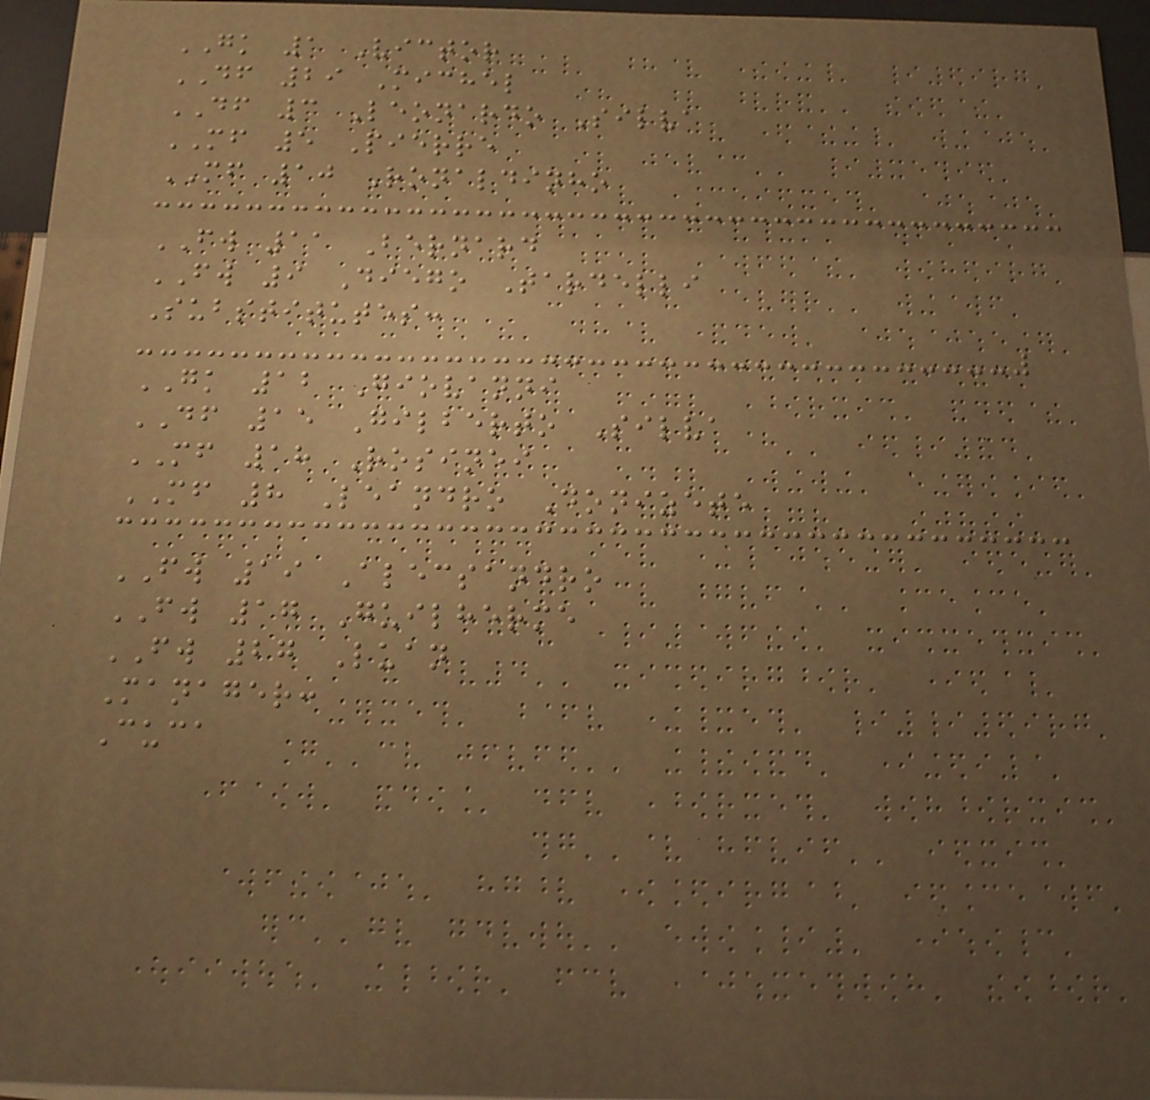GK 1 Victor
DF 29 Michel
DF 3 Leonardo Silva
MF 5 Pierre
MF 10 Ronaldinho
FW 11 Bernard
FW 9 Diego Tardelli
Substitutes:
GK 12 Giovanni
DF 15 Gilberto Silva
MF 18 Rosinei
MF 8 Leandro Donizete
FW 19 Alecsandro
FW 17 Guilherme
FW 27 Luan
Manager:
Cuca
